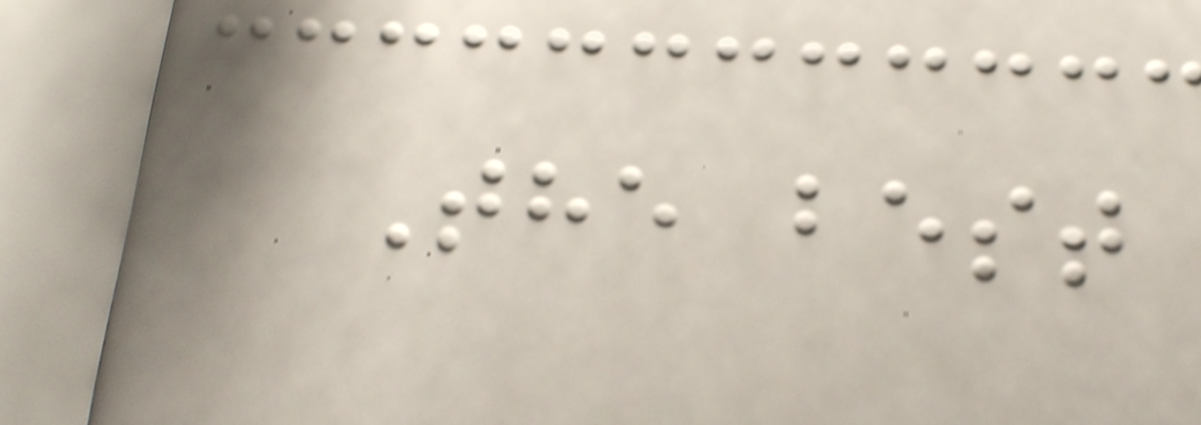The best
